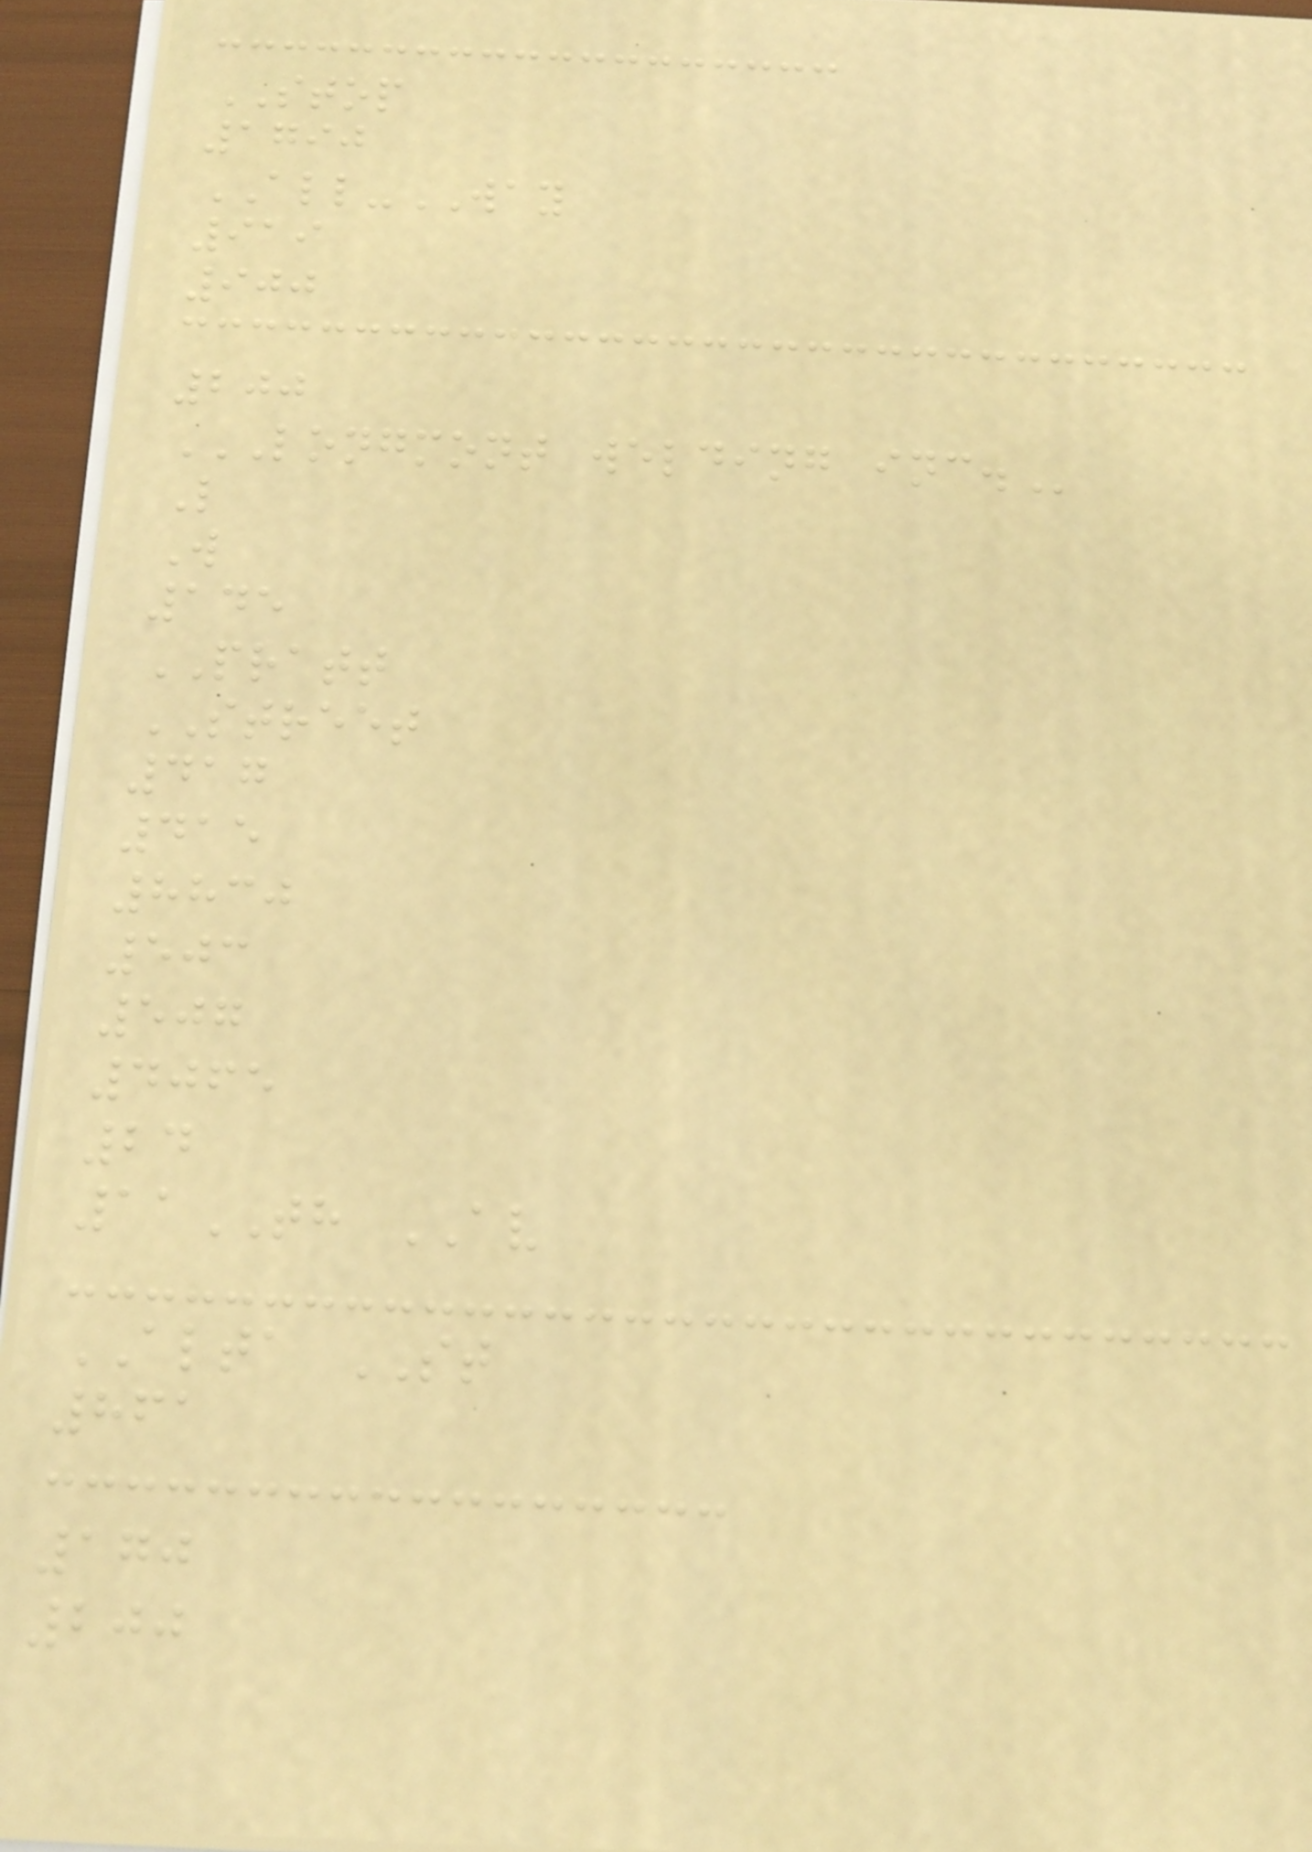STOP
1790
ALL-WAY
919
900
200
LONGMONT WELDING INC.
L
W
145
PRATT
STREET
417
415
8830
503
507
4065
24
11TH AV
ALTA ST
861
170
200
